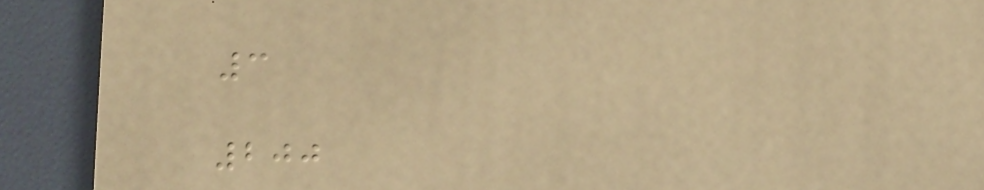3
200
